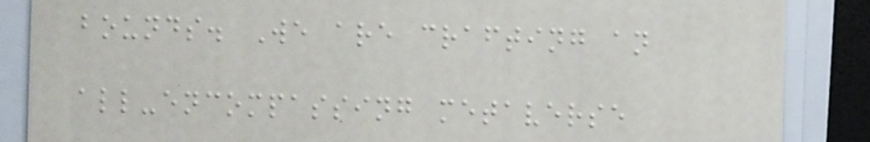bounds. We are crafting an
all-encompassing metaverse
